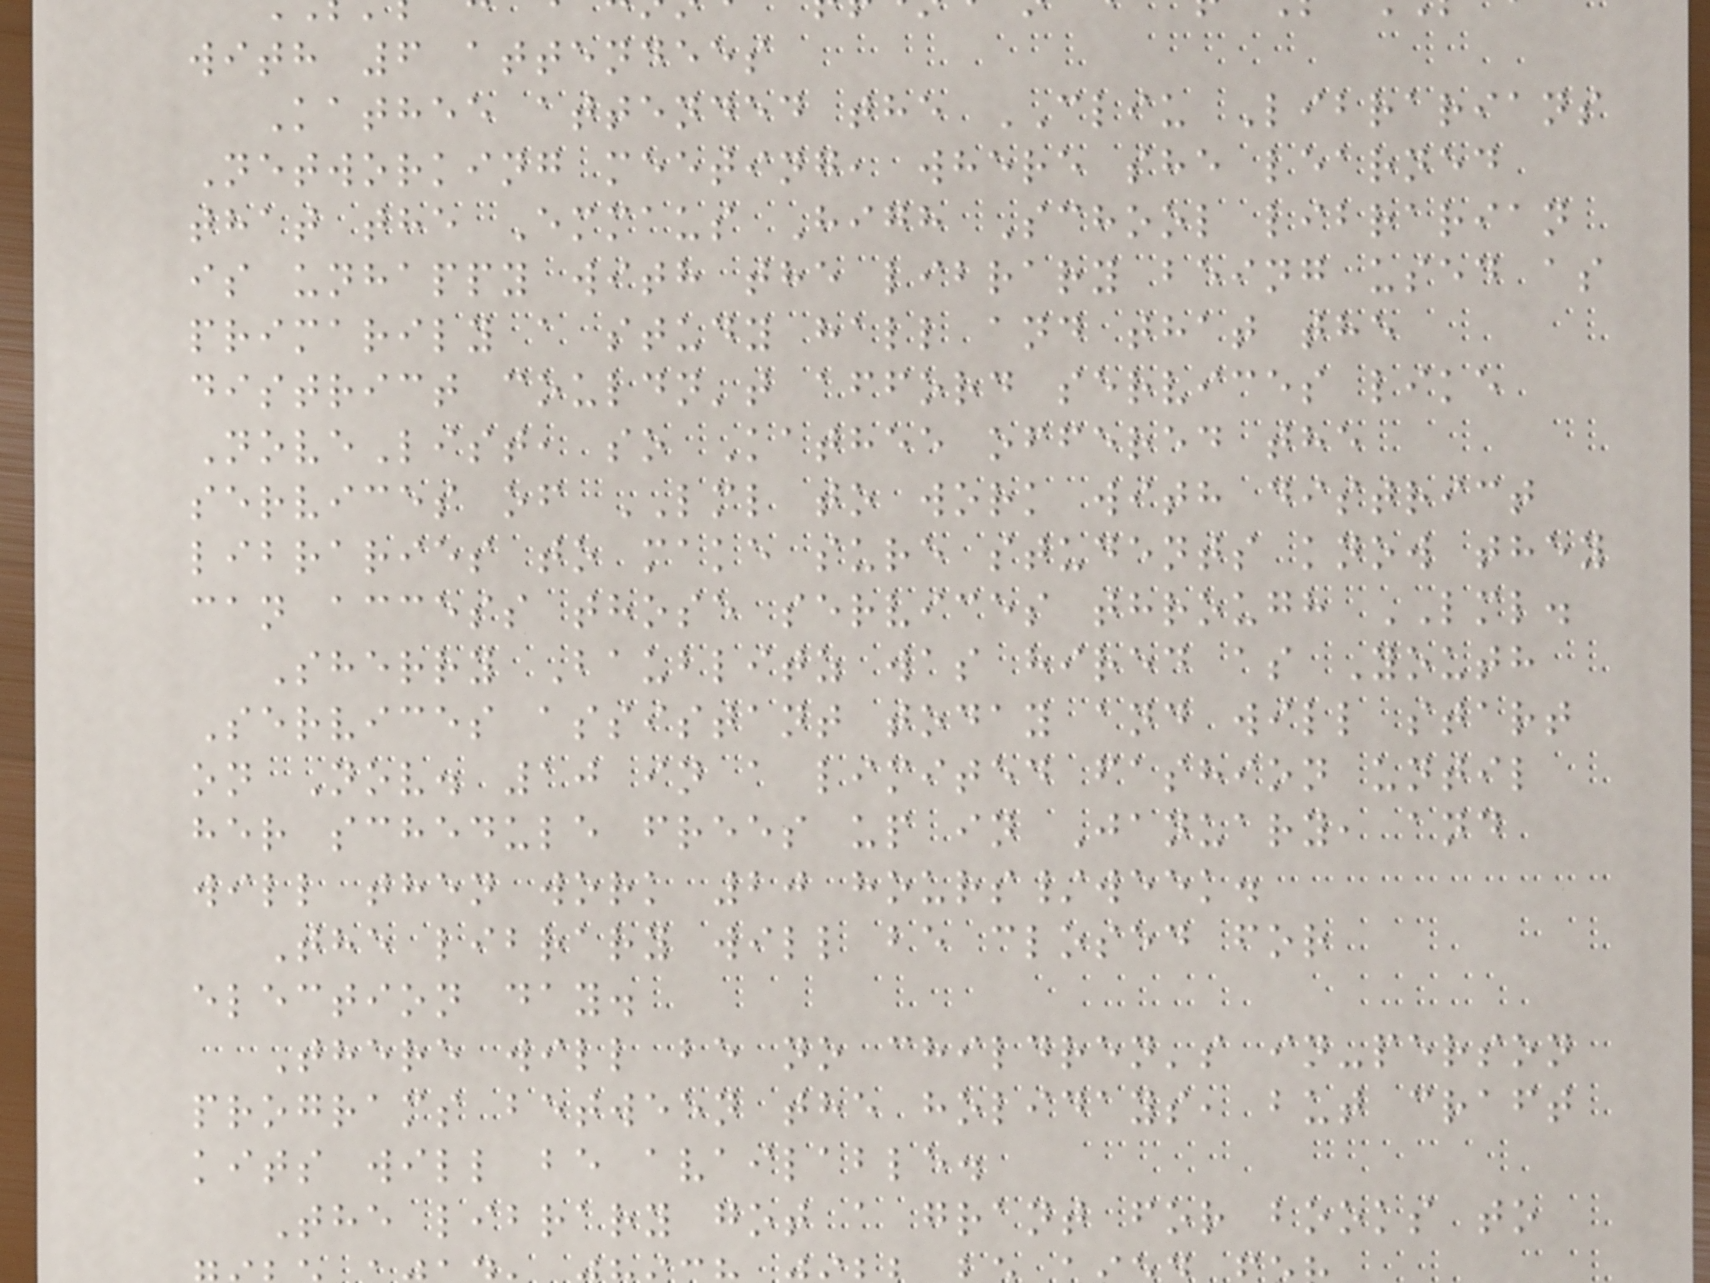with 6 attendees
Kathee attended the CLIU Librarians
Networking meeting, where she learned
that the Emmaus High School librarian
is unhappy with the library being used as
primarily a study hall and that the
district couldn't afford services like
NoveList, so Kathee offered the
services of LML to work with district
libraries to make sure students know they
can access those services through LML.
Sherry Baublitz was hired as Youth
Services assistant today and will start
on Nov. 10 in a limited fashion until
her schedule frees up in January, and
will then work 20 hours/week.
The library will be closed for
election day.
There will be no children's in-person
programs between the holidays, but craft
kits will be available.
The library got a grant for books to
